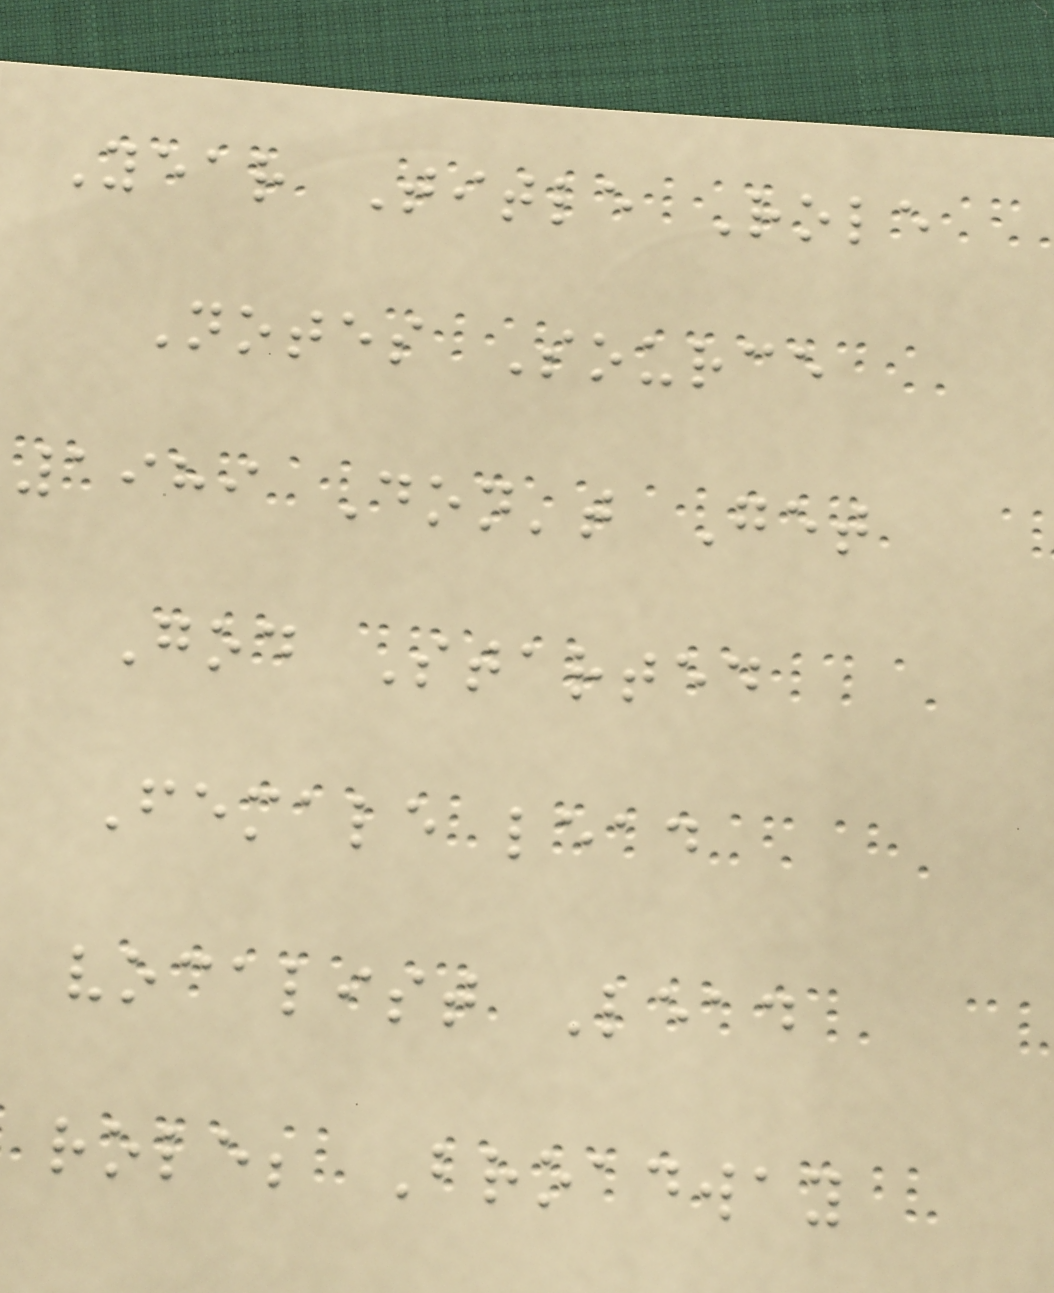Year Title Role
Notes Source
1989 Don't Get
God Started
Female lead
vocalist Lead
role; Broadway
